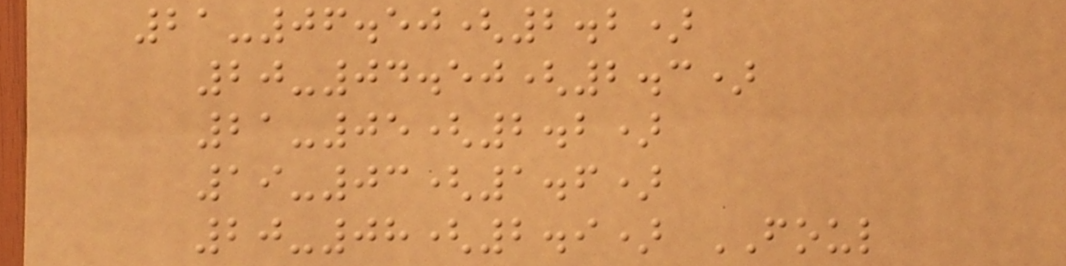21-06.50(2.2)
20-04.50(2.3)
21-05(2.2)
19-03(1.6)
20-08(2.9) FOUL
